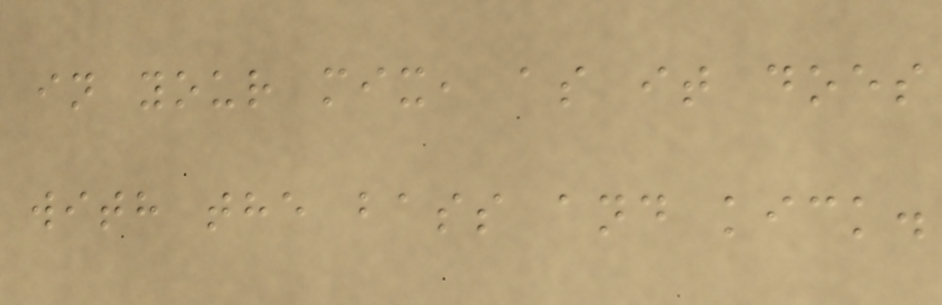in your mix, as it does
with the bass and kick.
